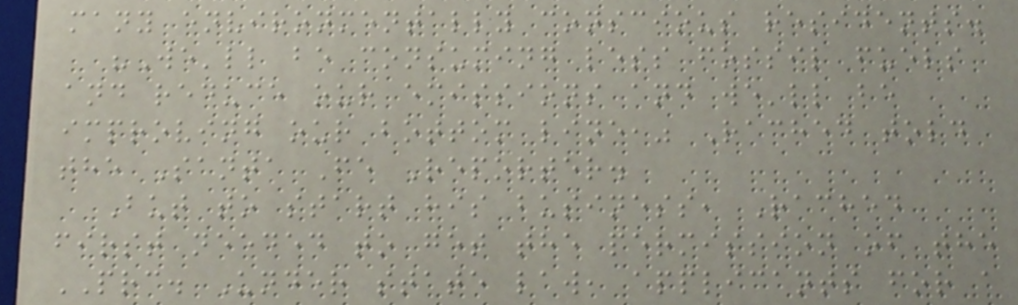many environmentally conscious residents.
"We'll be consuming less fossil fuels
and reduce our emissions and we'll be
improving our bottom line," Rached told
the Santa Fe Reporter.
But to start his business, Rached
first needed to get the permission of the
PRC. Under state law, applicants for a
